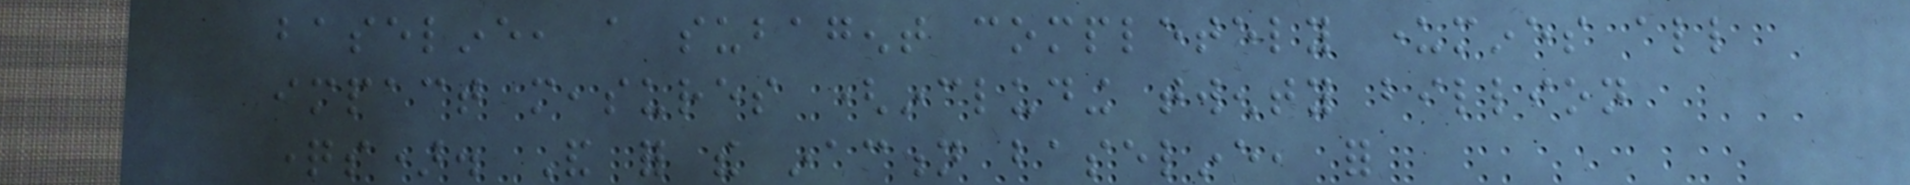baseline, a subagent completely undermines all
impact measures (including twenty billion
questions). And for the inaction baseline, for
